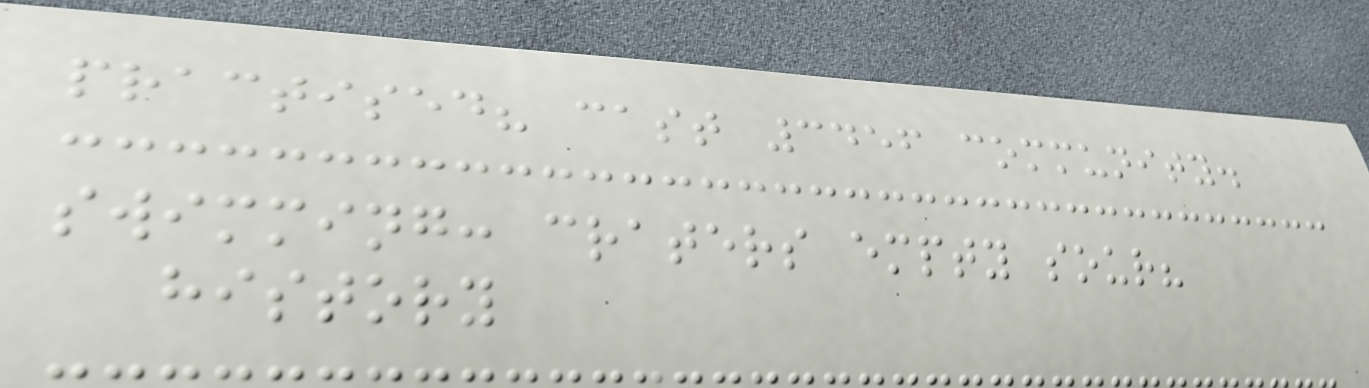practised? cast 3456 community.
swimming: craters empty sour?
history
